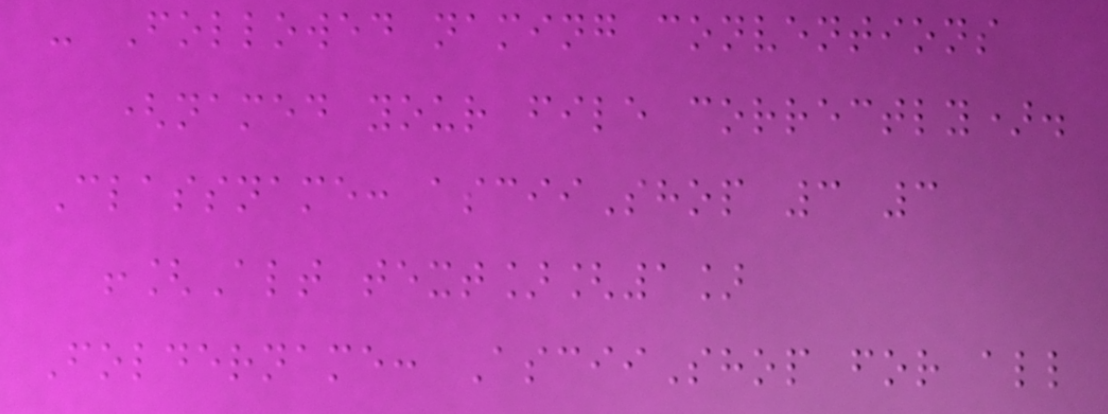- Followed naming conventions
(named your file correctly).
Classname: asciiShop 3 3
![Alt text][1]
Foldername: AsciiShop for all
